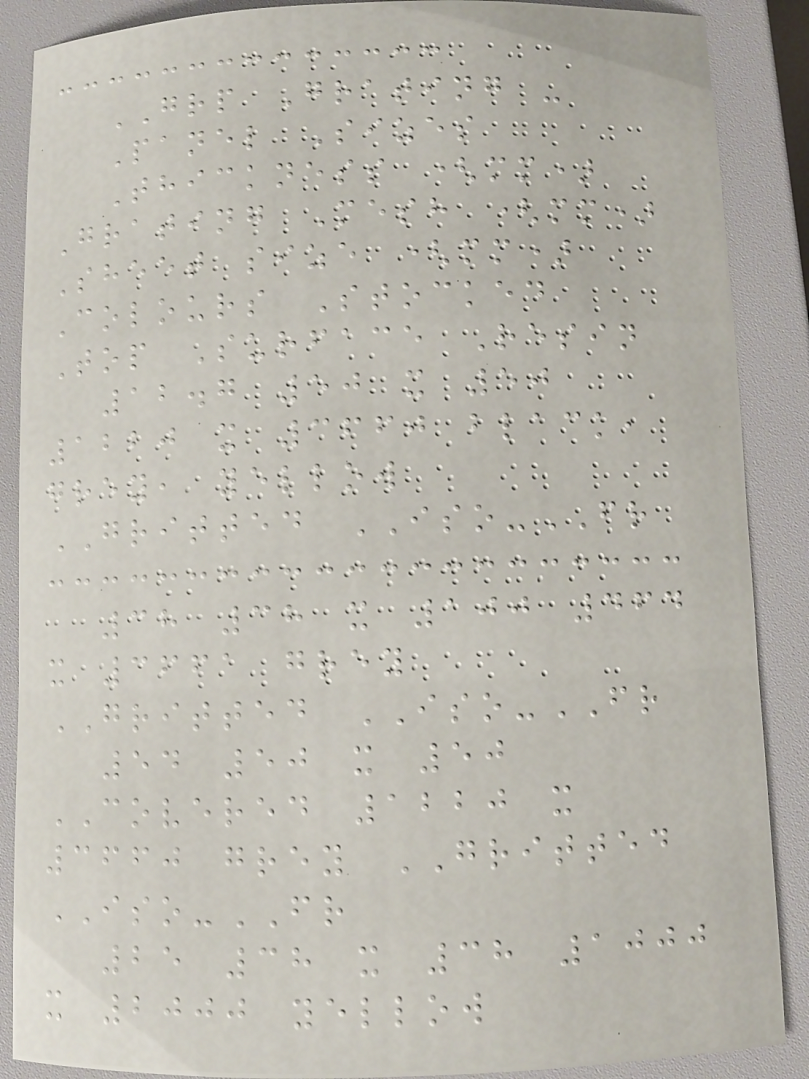GRP Grating -
Panel Sizes
Thickness (mm)
Grating Mesh (mm)
Sheet size (mm)
Colours Stocked
Top Surface Resin
12.7 50 x 50
1220 x 3660 black,
grey, yellow
GRITTED ISO-FR
38 38 x 100 464
x 3661 grey
GRITTED ISO-FR
54 50 x 50
COVERED 1220 x
3660 grey GRITTED
ISO-FR
25 38 x 38 1000
x 2000 yellow
